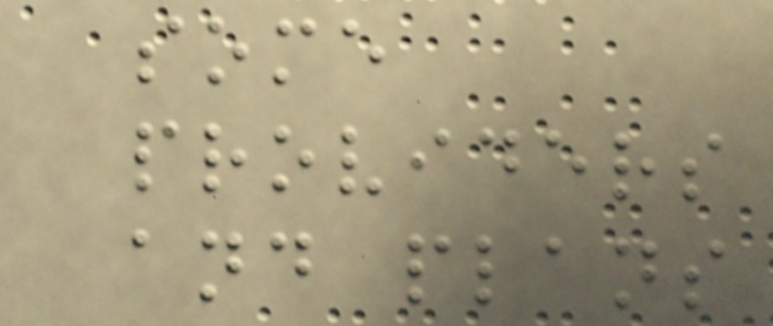some
providers
and plans
